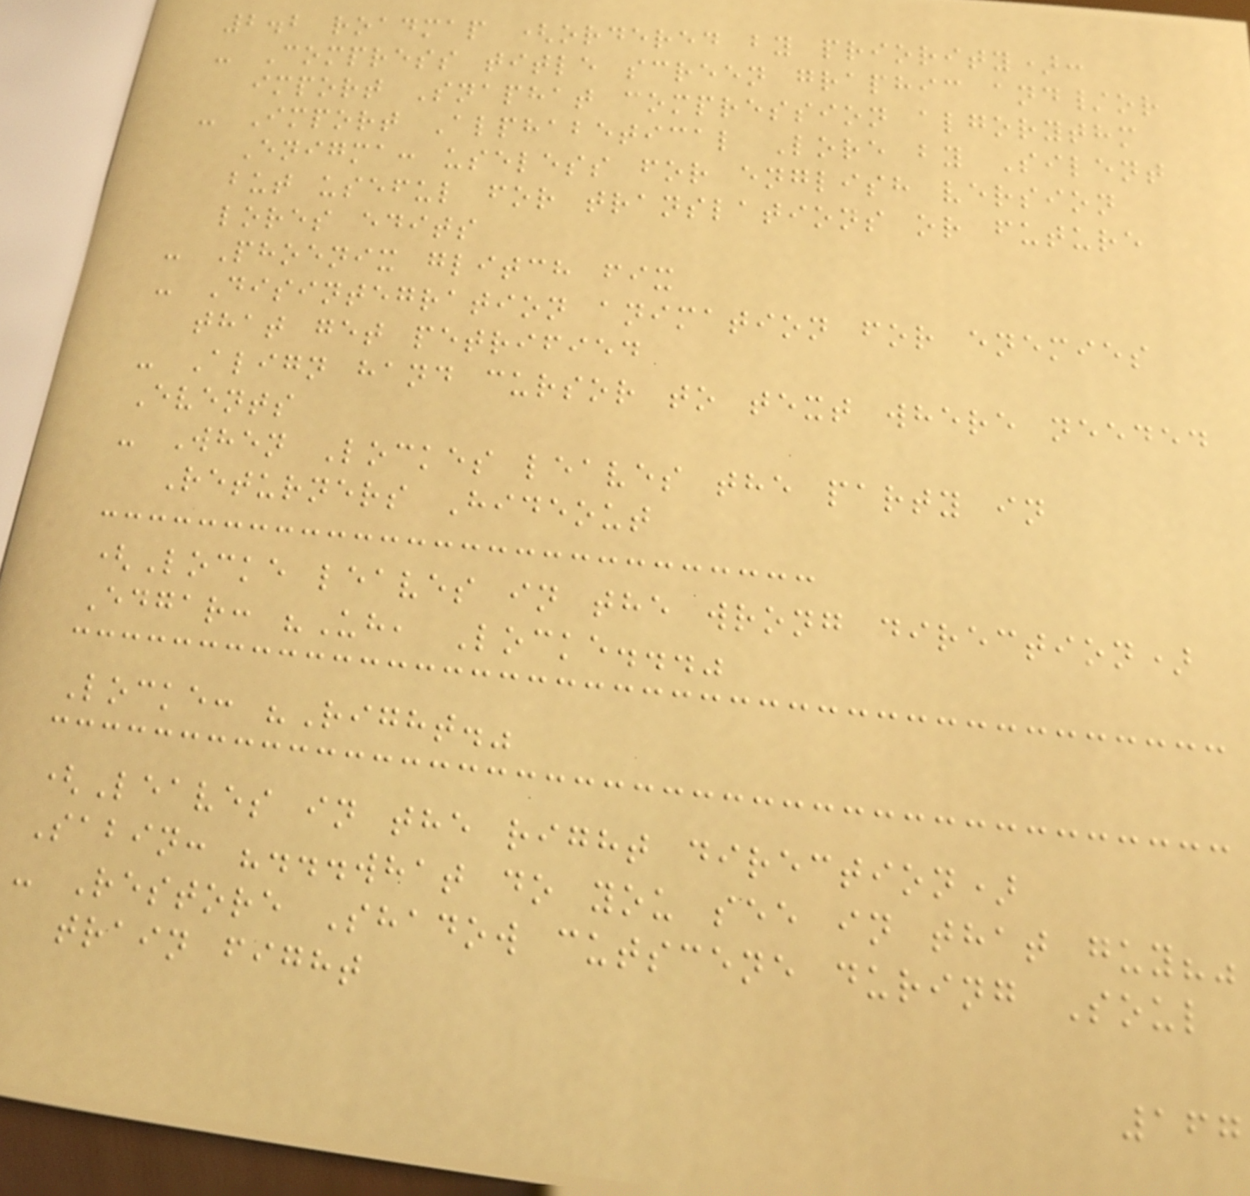2.2 roadmap (ordered by priority):
- Compress title screen graphic and/or
import Snaphat compression algorythm
- Import Alphabetical Lore by Silent
Enigma: useless for english version
but useful for translations or future
lores edits
- Phoenix glitch fix
- Disintegration animation for enemies
that get petrified
- Align hand cursor to text where needed
Events
- When Lockes leaves the party in
Returners Hideout
(Locke leaves in the wrong direction)
Edgar: "Uh, Locke..."
Locke: "Right."
(Leaves in the right direction)
Sabin: "...what do you see in that guy?"
- Restore Shadow cutscene during Soul
train fight
167
